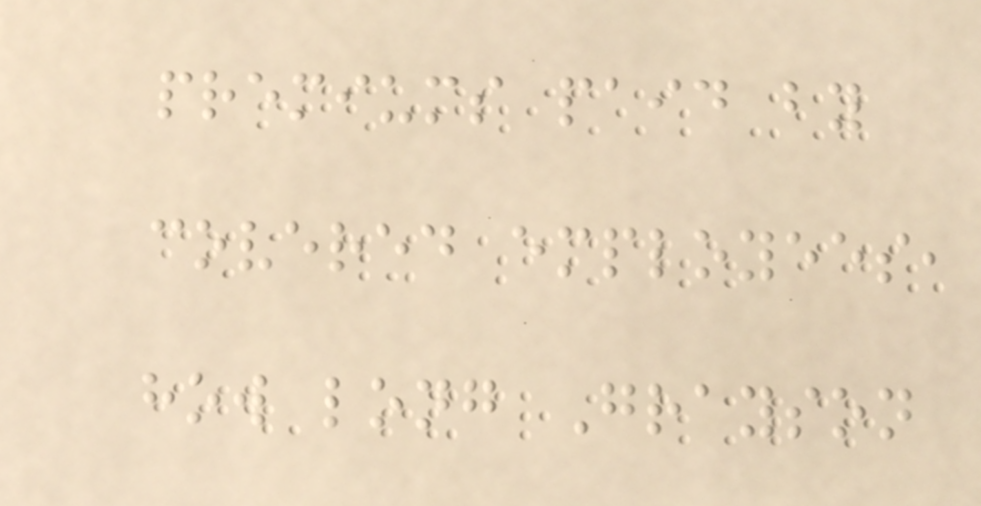premiums paid by
covered employees,
how long Grayson
